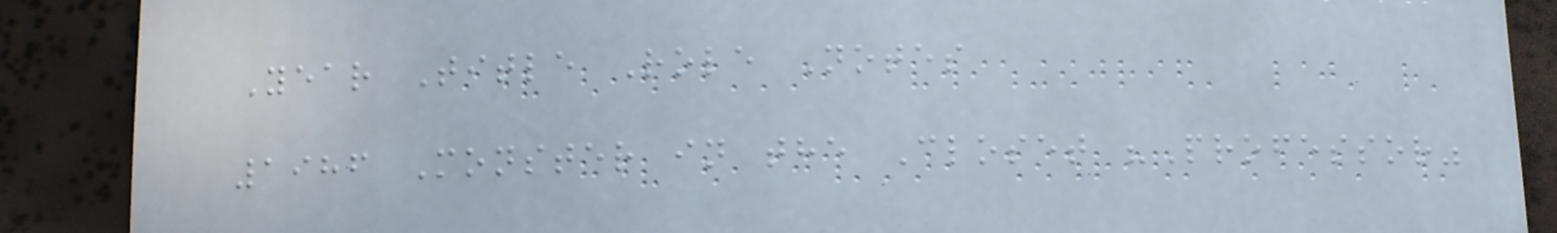Year Title Role Notes
1986 Monster in the Closet "Professor"
